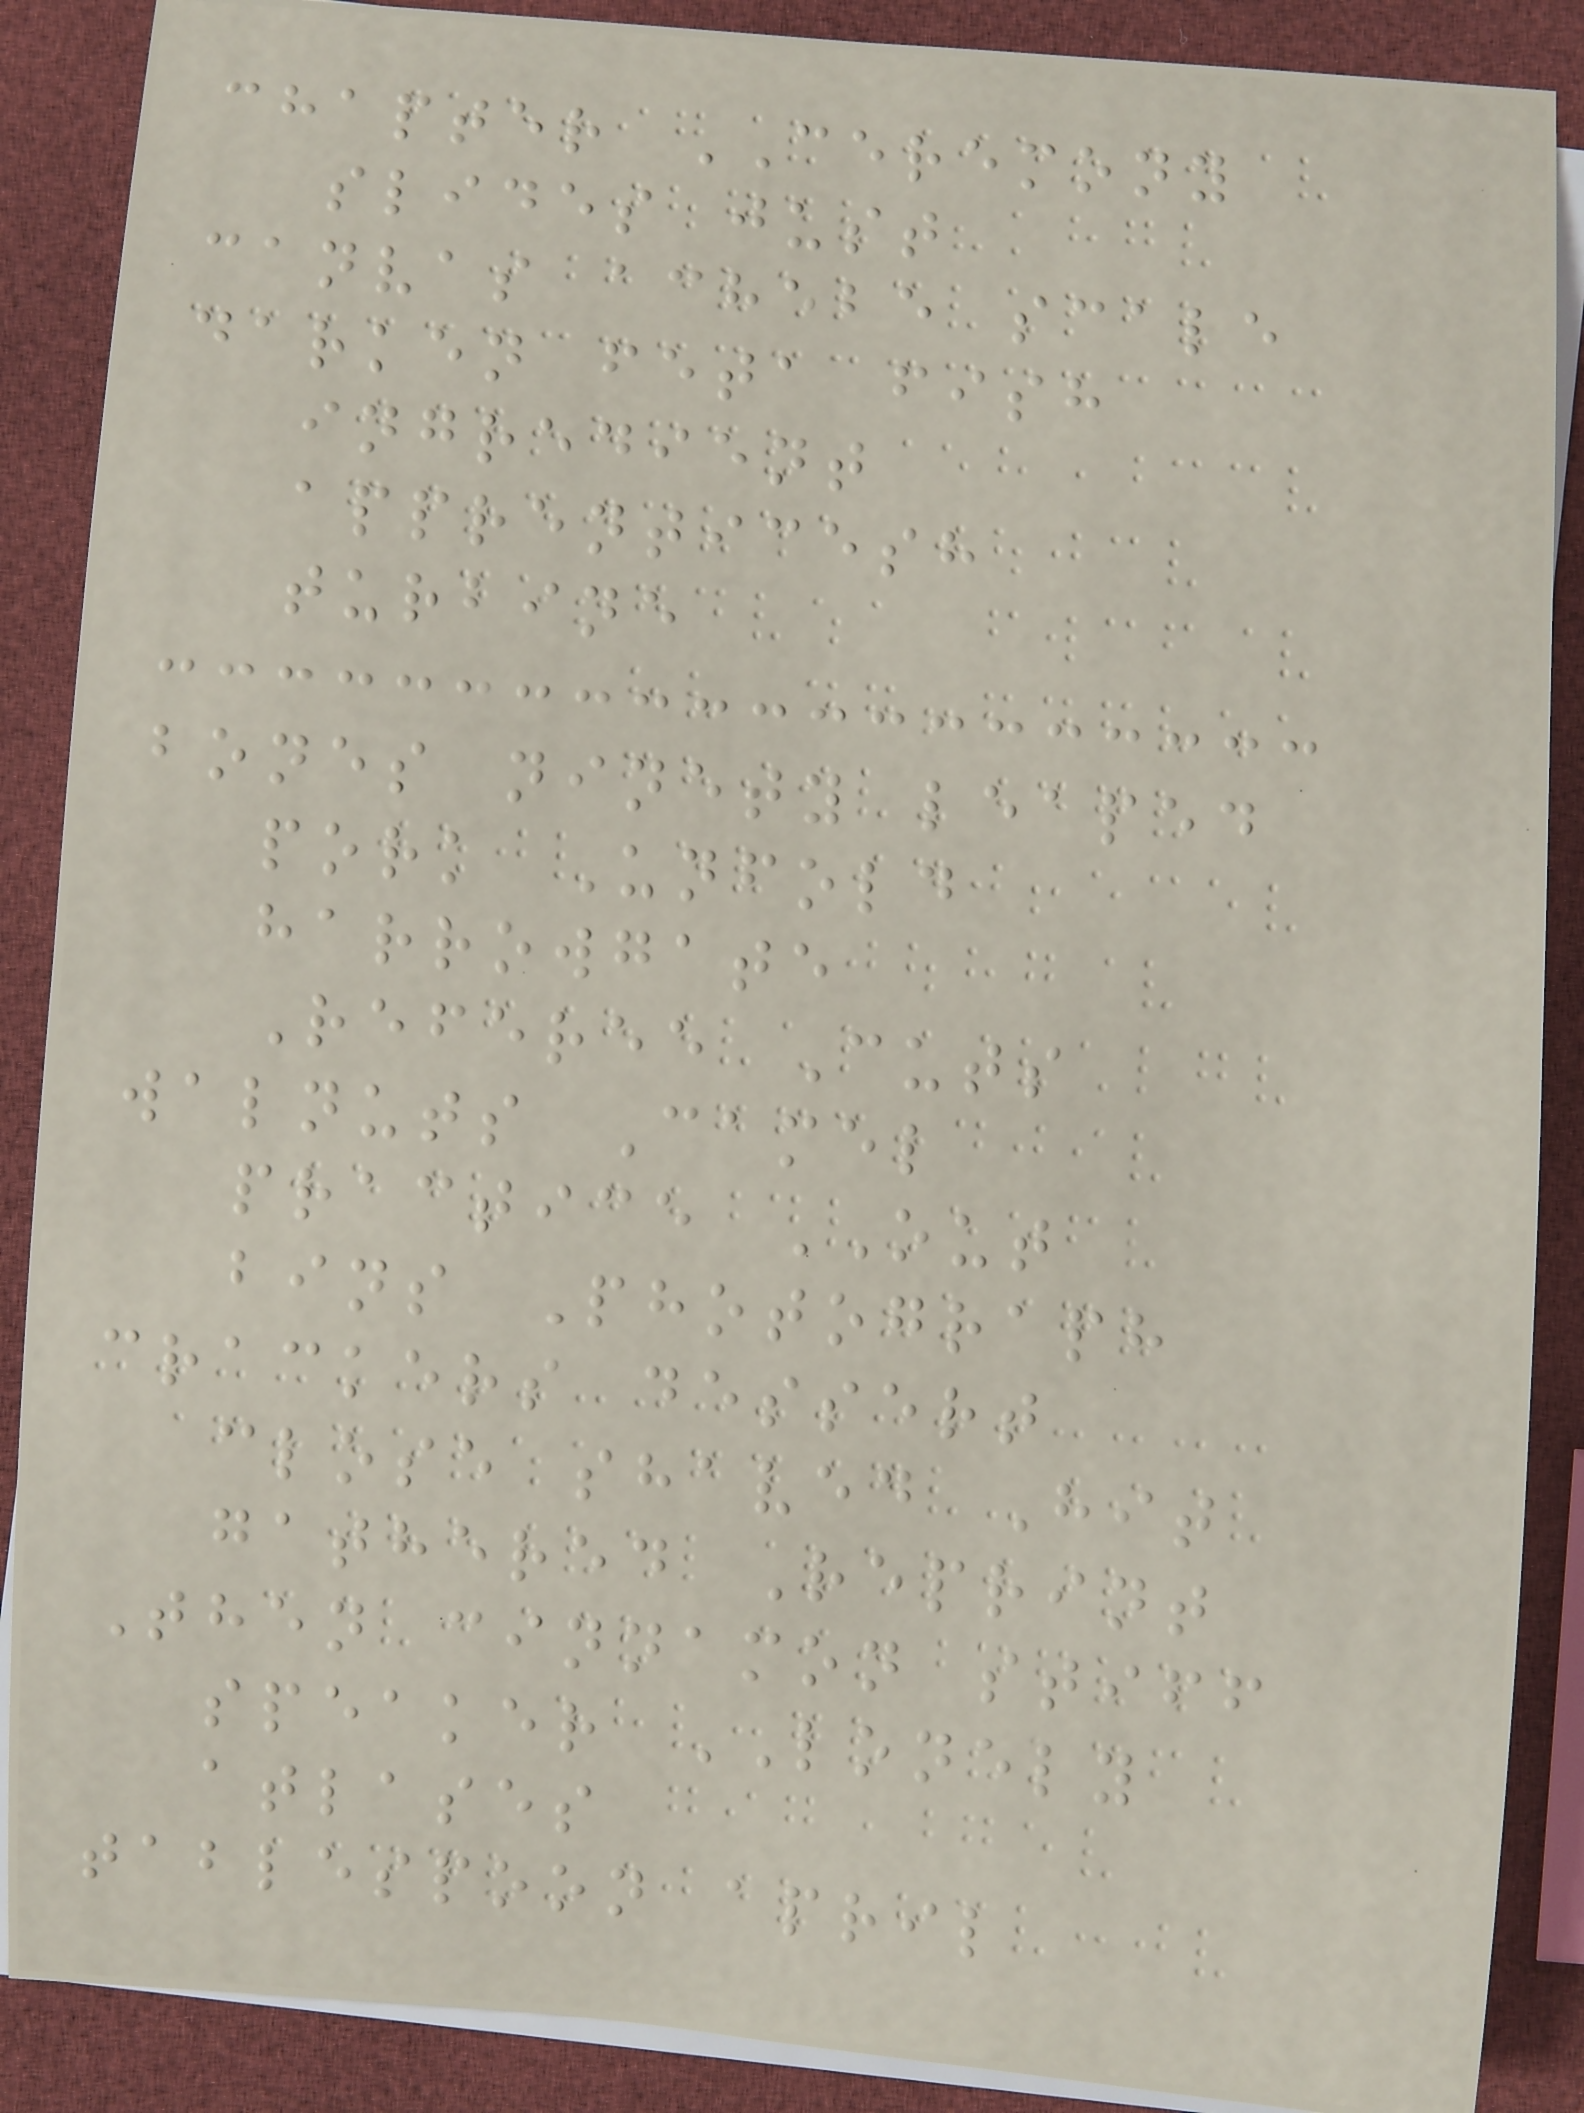chapter CEREMONY
slides just
canvas achebe scale
darken feta fish
ingredient
apprenticesh
turbine
bones ninety leaped
pork Unfold
harrowgate
Referee Cuts
walnuts Camel
practice OUT
bins Photograph
crackers dessert
close shaved Hit
gathered Reprint
Then cinnamon stiff
speaker LONELY
atlases
tablespoon april
